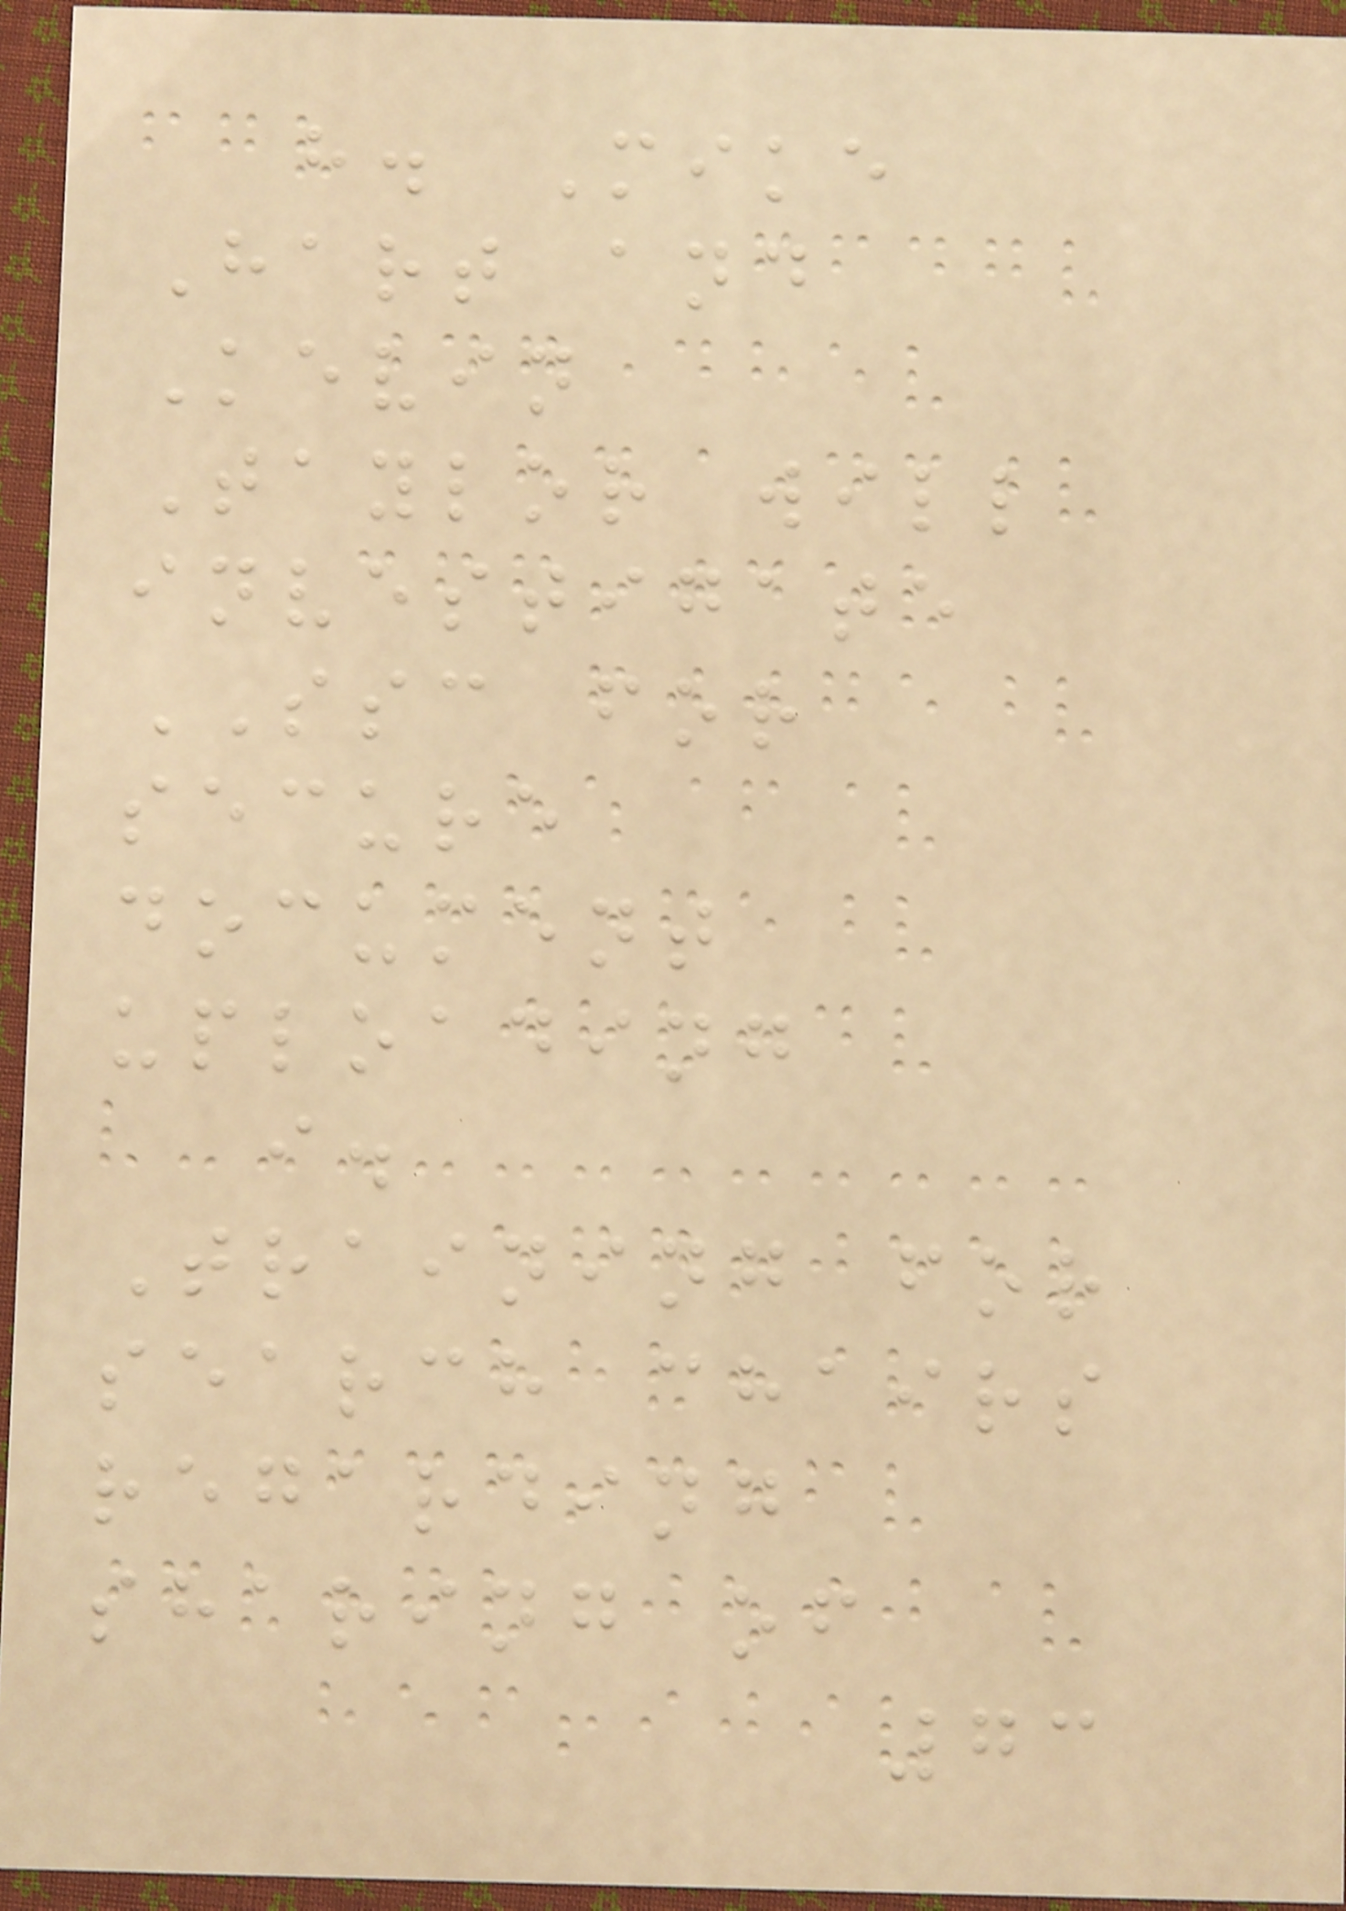h. Mike
Hart and
Kevin
Taylor will
investigate
SSC for
secure
document
uploading
i.
Training for
search chairs
regarding
sharing of
73
